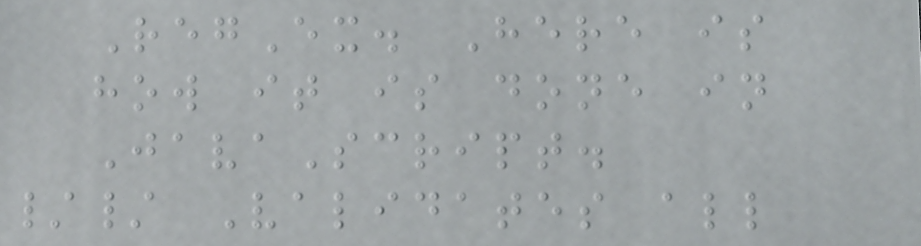RegEx. Here is
how it is done in
JavaScript.
// Validates all
